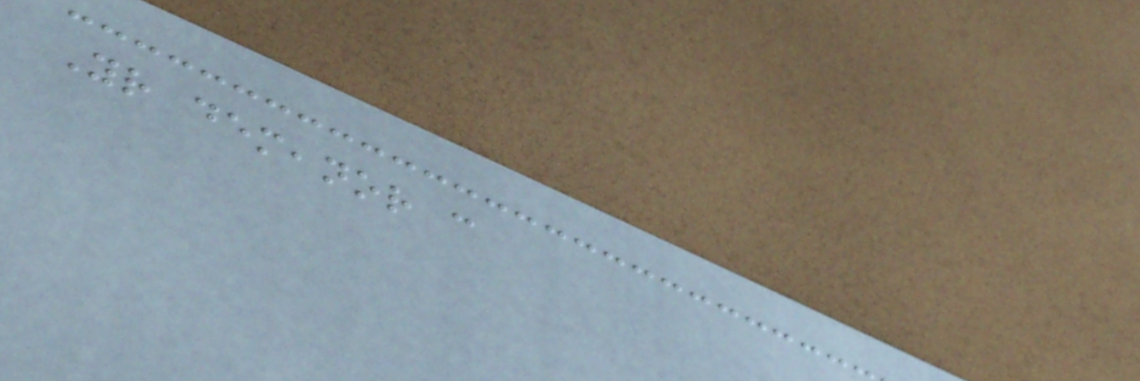Your demeanor can
